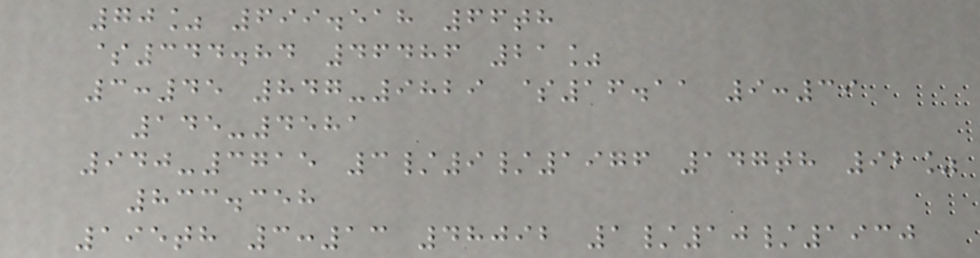70% 699.518 66th
$344.84 46486 21%
3:45 847-9829 $16.11 9:39
145-4581
940-3715 3/9/1976 147th 92%
833.358
195th 3:13 48092 1/10/1930
